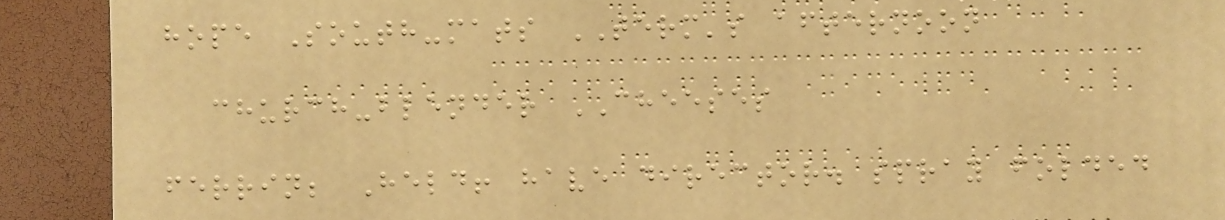hope South-mats TERM's afternoon
church-blender CHEESES
ferrin; Held! have director. spray folded
